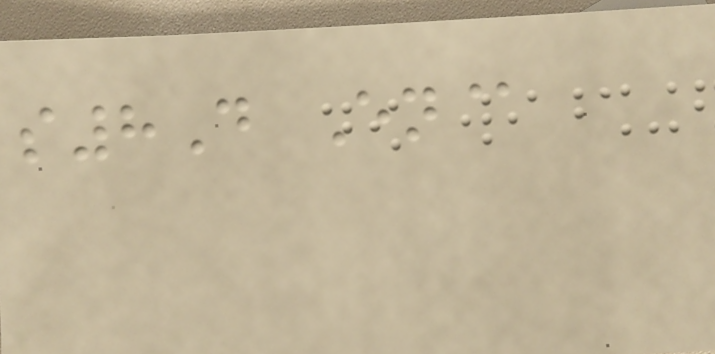s8D En@
